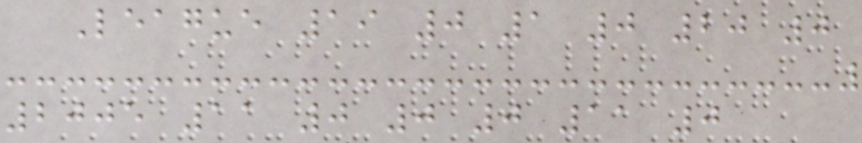League 19 0 1 0 20 0
2005 11 0 0 0 11 0
